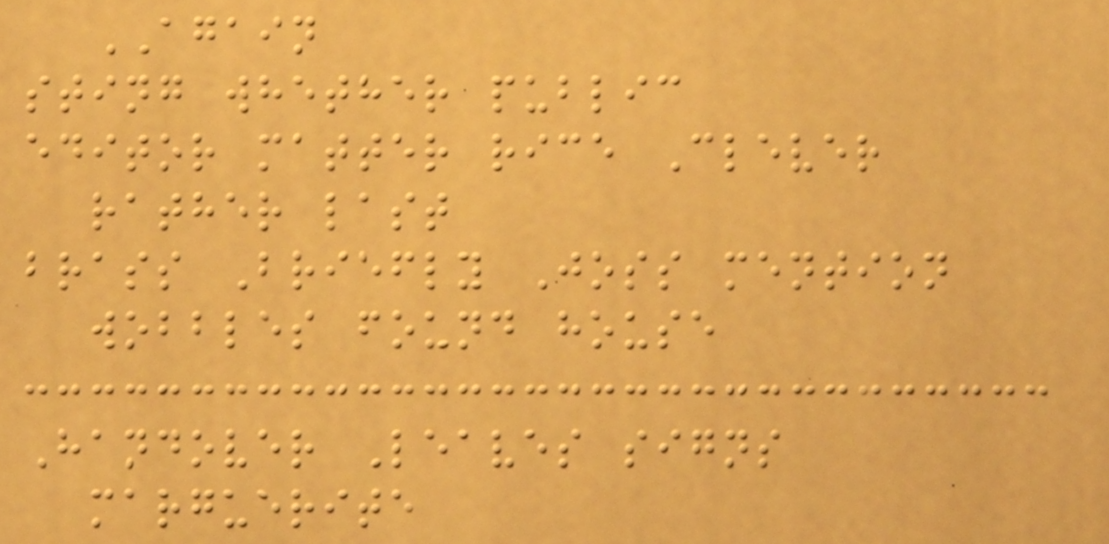AGAIN
sting whether public
editor matter rice Clever
rather last
brass Briefly Joss mention
wobbles found house
Handover Leaves signs
marguerite
